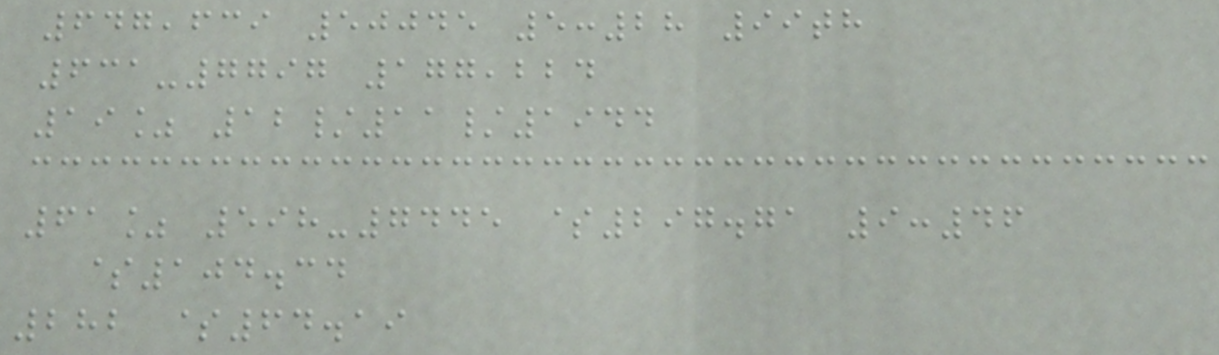647,639 50045 5:28 99th
631-7797 177,224
19% 12/11/1944
61% 598-7445 $297.71 9:46
$104.34
282 $64.19
